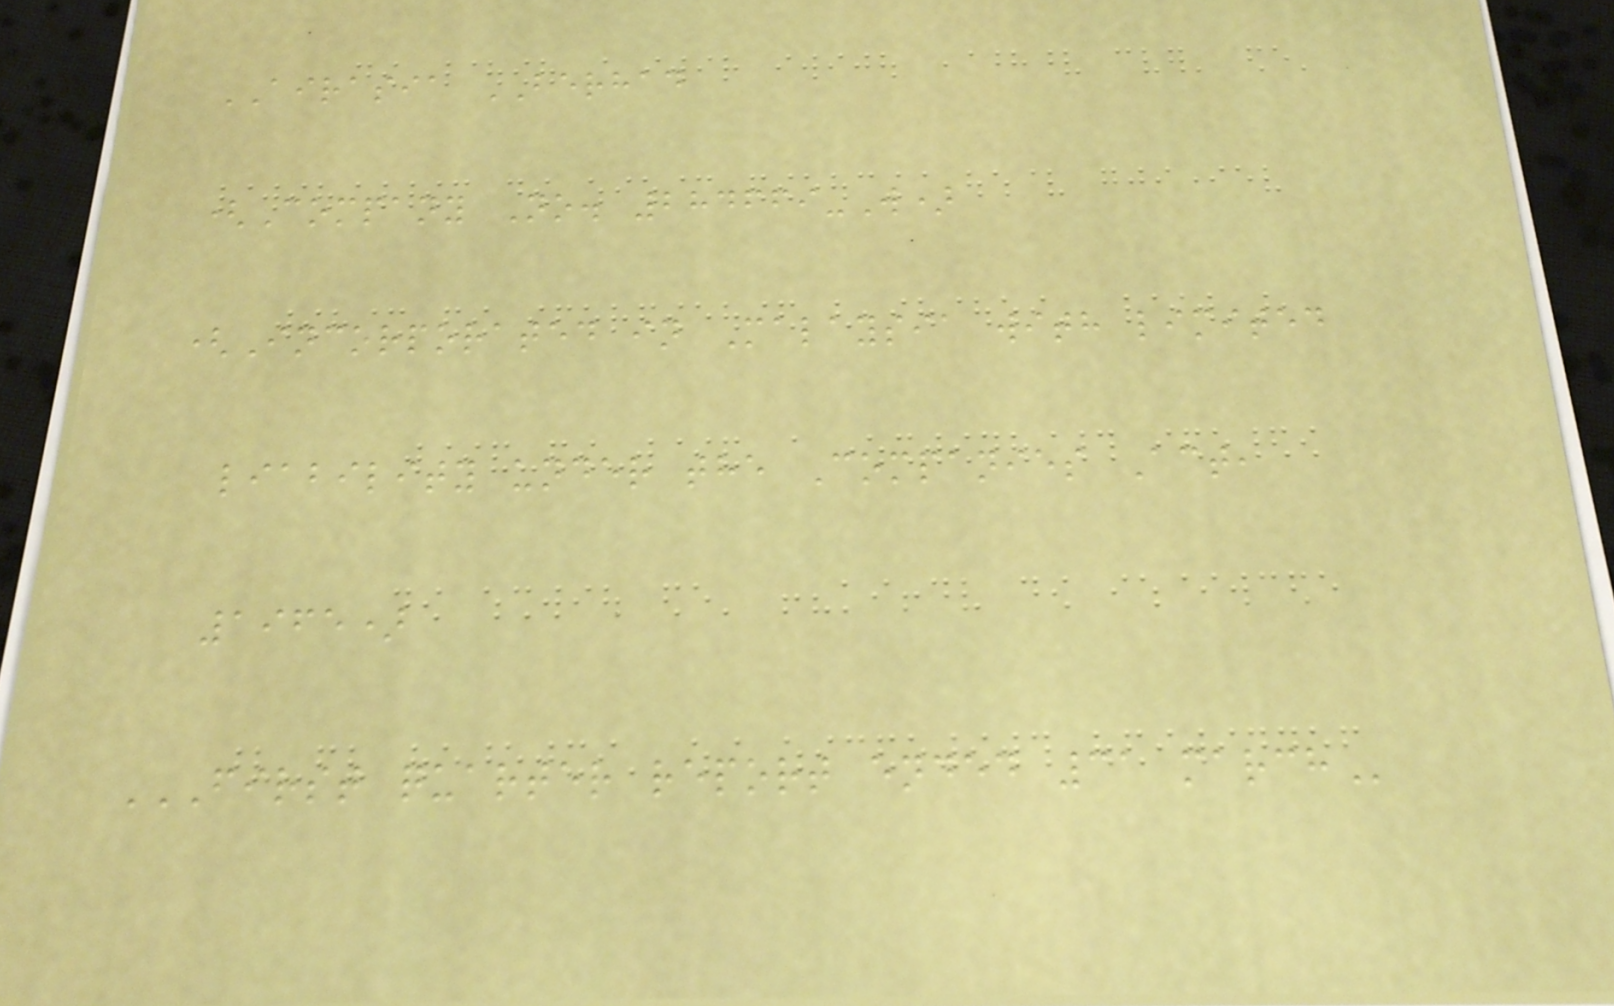AIRASIA BERHAD
(Company No. 284669-W)
(Incorporated in Malaysia with limited
liability under the Companies Act,
1965)
FIRST QUARTER REPORT ENDED 31 MARCH
